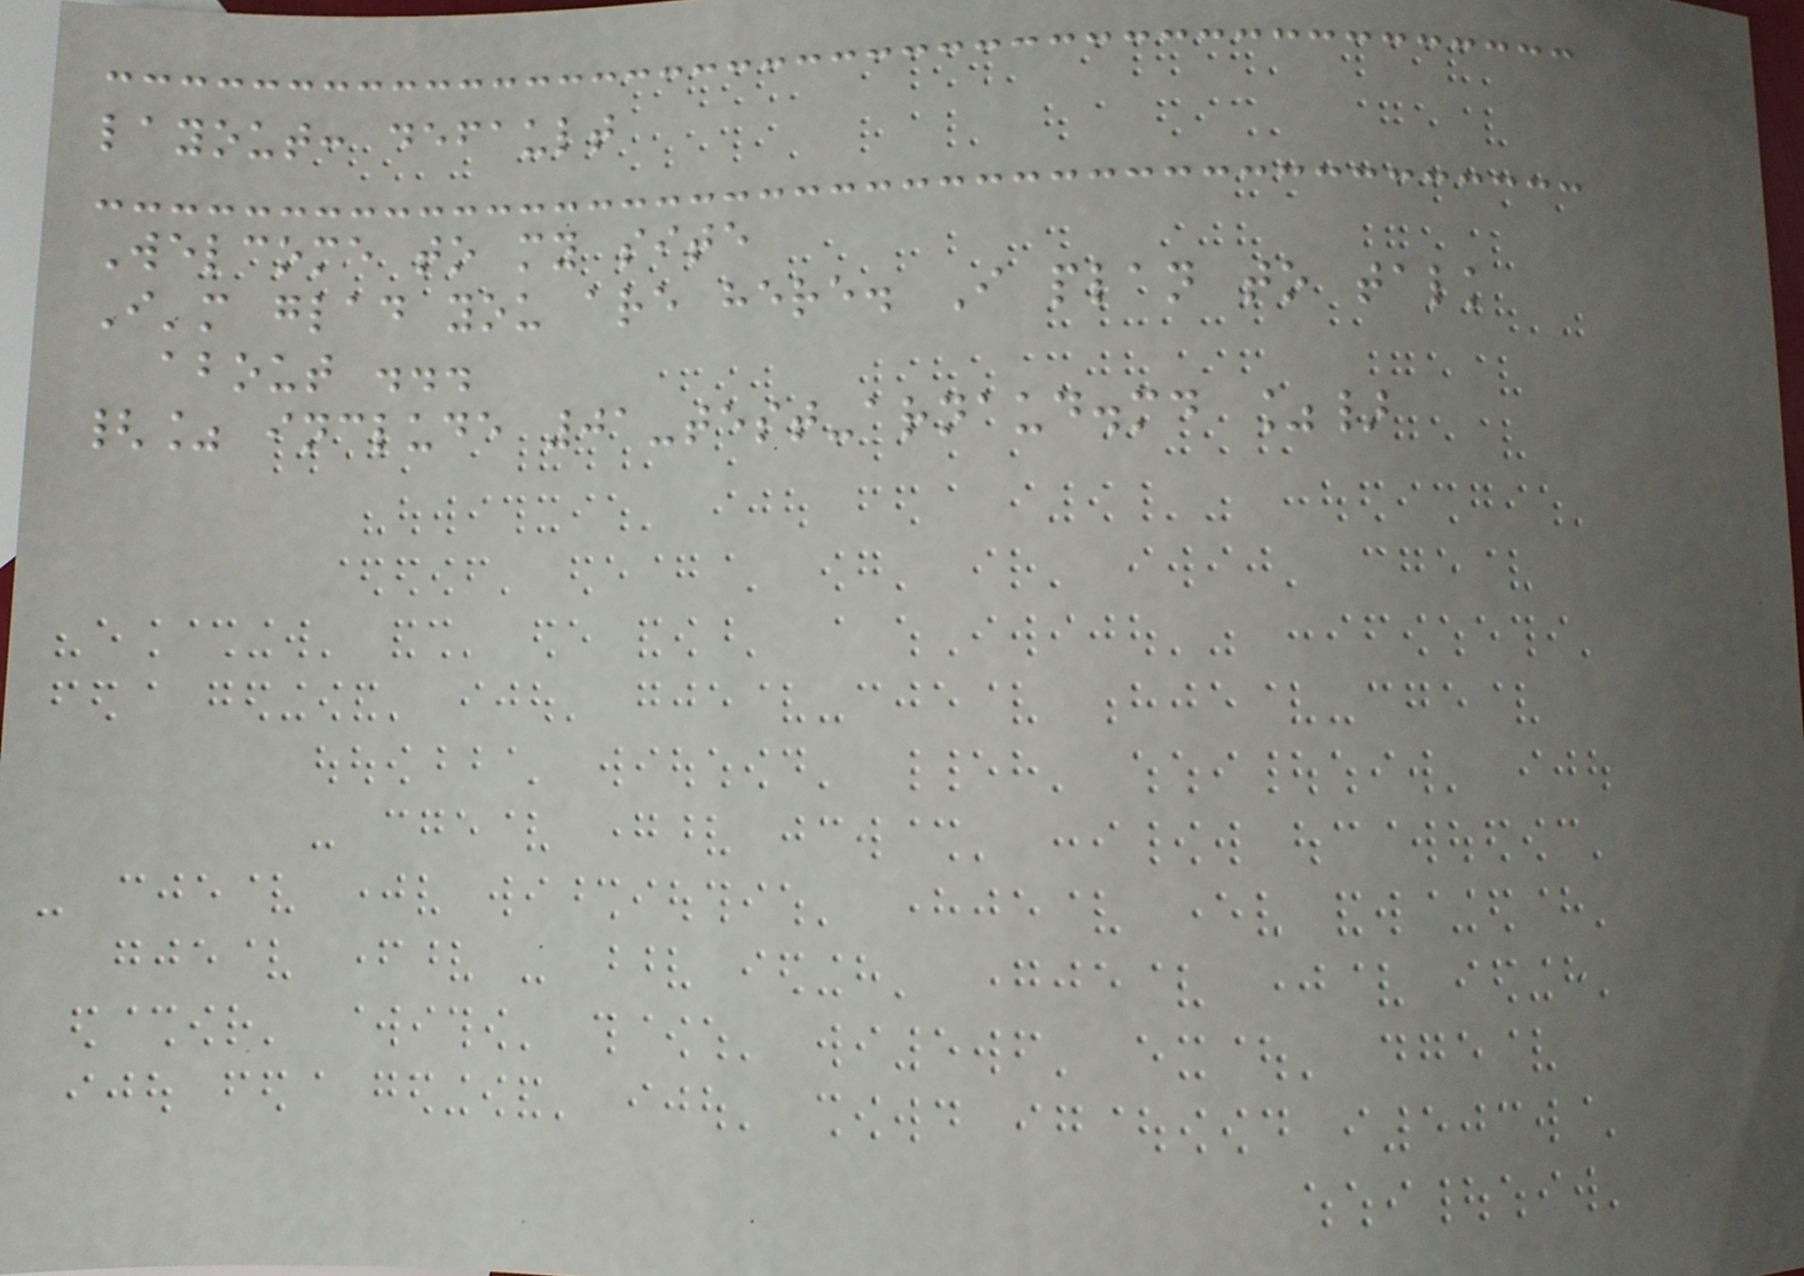layout: default
Welcome to my site
I'm glad you are here. I plan to talk
about ...
{% include 01-test-arnaud.md %}
